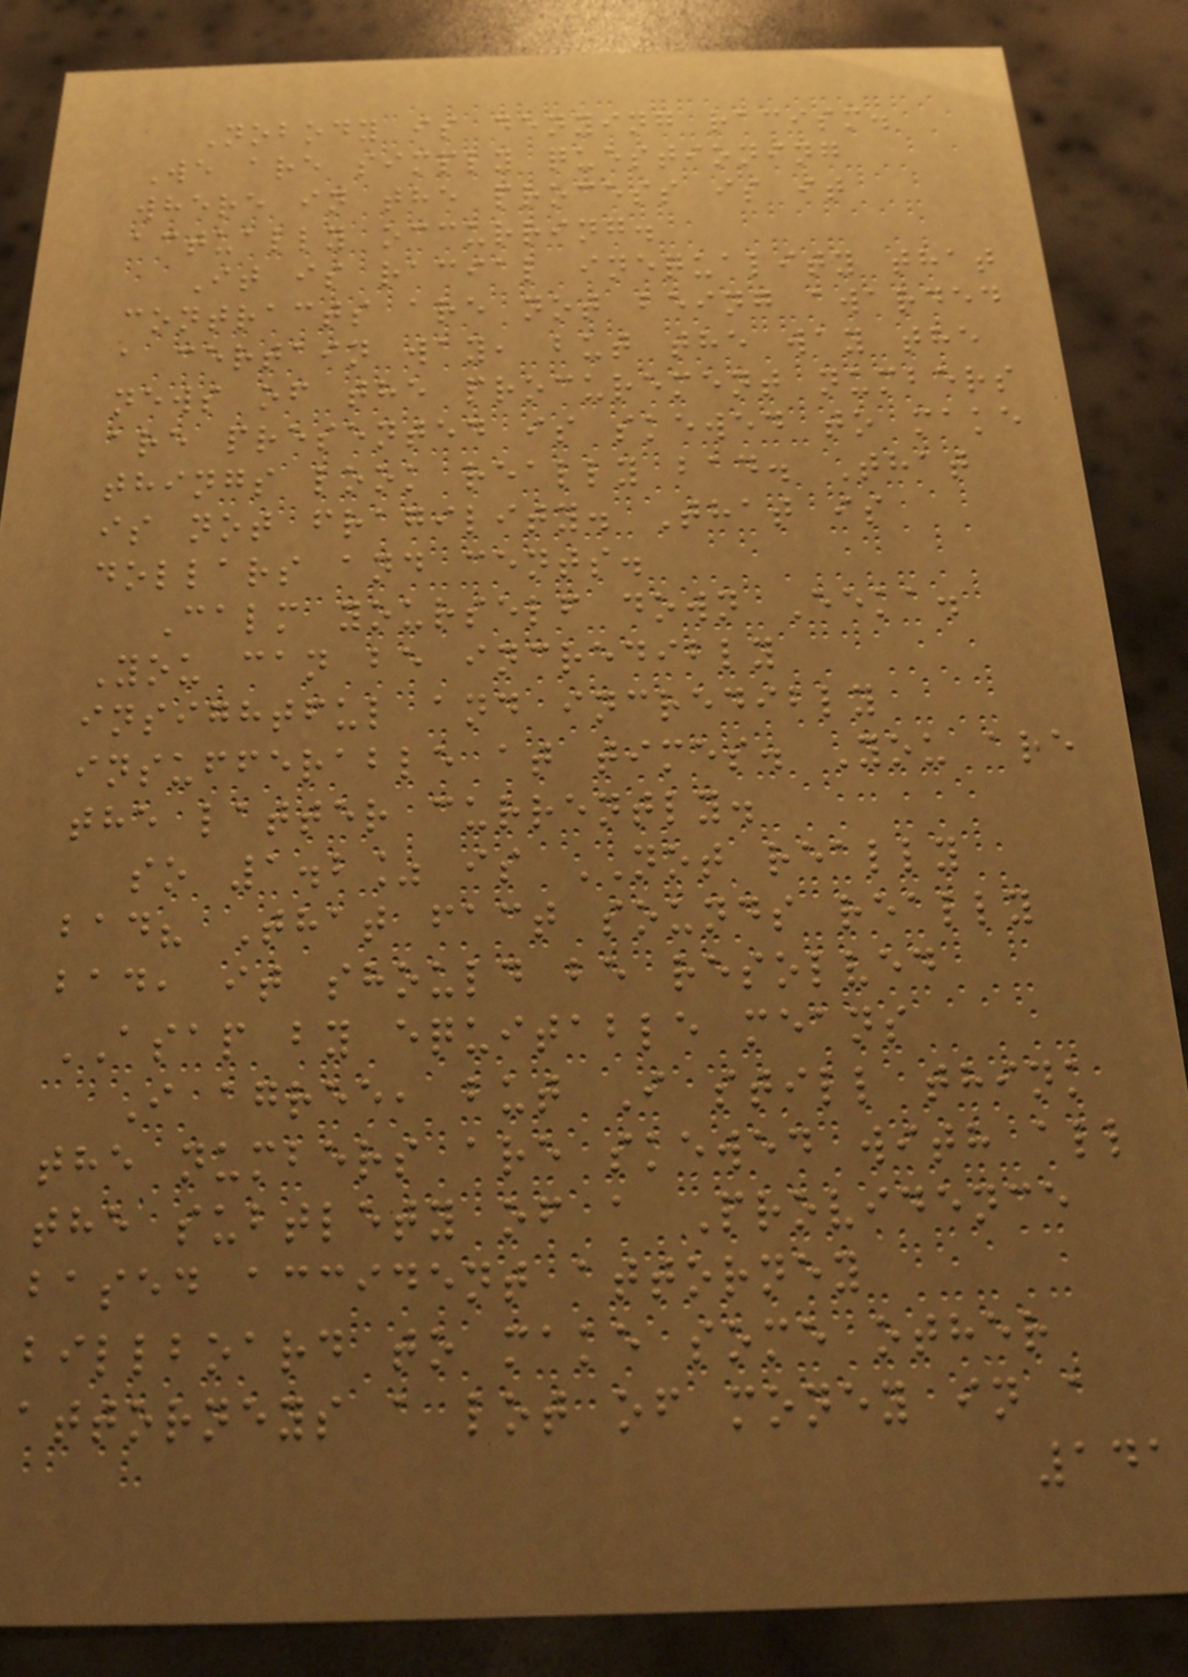Nobody is denying racism.
We are simply questioning
where in the process is it
actually occurring.
It is racial inequality that
contracts are not being awarded
a certain way, but the way the
news of the procurement numbers
are presented is skewed to make
things look really bad. That
is not fragility. That is
dollars and cents.
Calm yourself down Eeka.
You can be incredibly
insightful and incredibly
insufferable at times. You are
the latter currently.
so 1.2% is NOT really
bad? That fact sounds really
bad, it should be resolved
ASAP by equitable means
I agree, but I still think
the numbers are skewed with all
the subtlety of a Providence
based accident attorney
billboard to make some other
attorneys a lot of money in a
141
